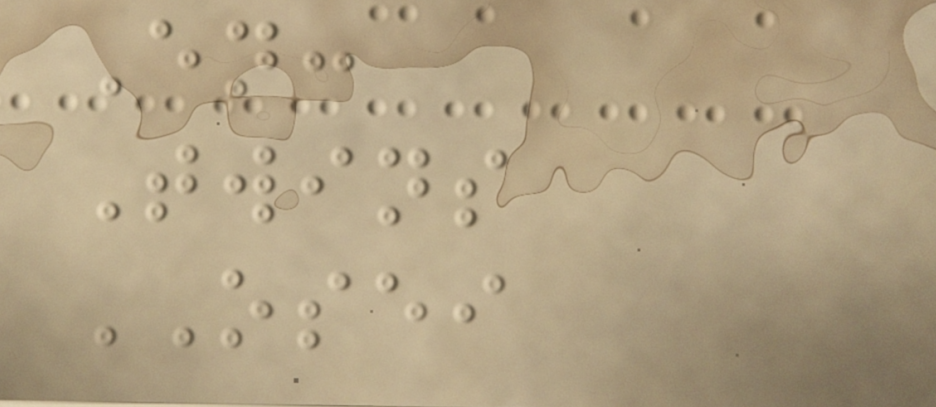En:
Twins
OSEI
